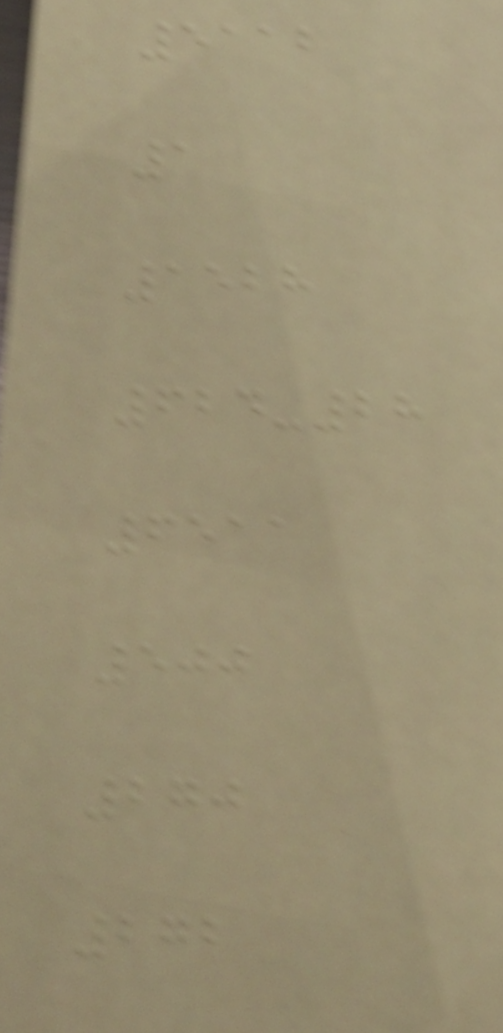5112
1
1528
624-28
6511
500
270
272
